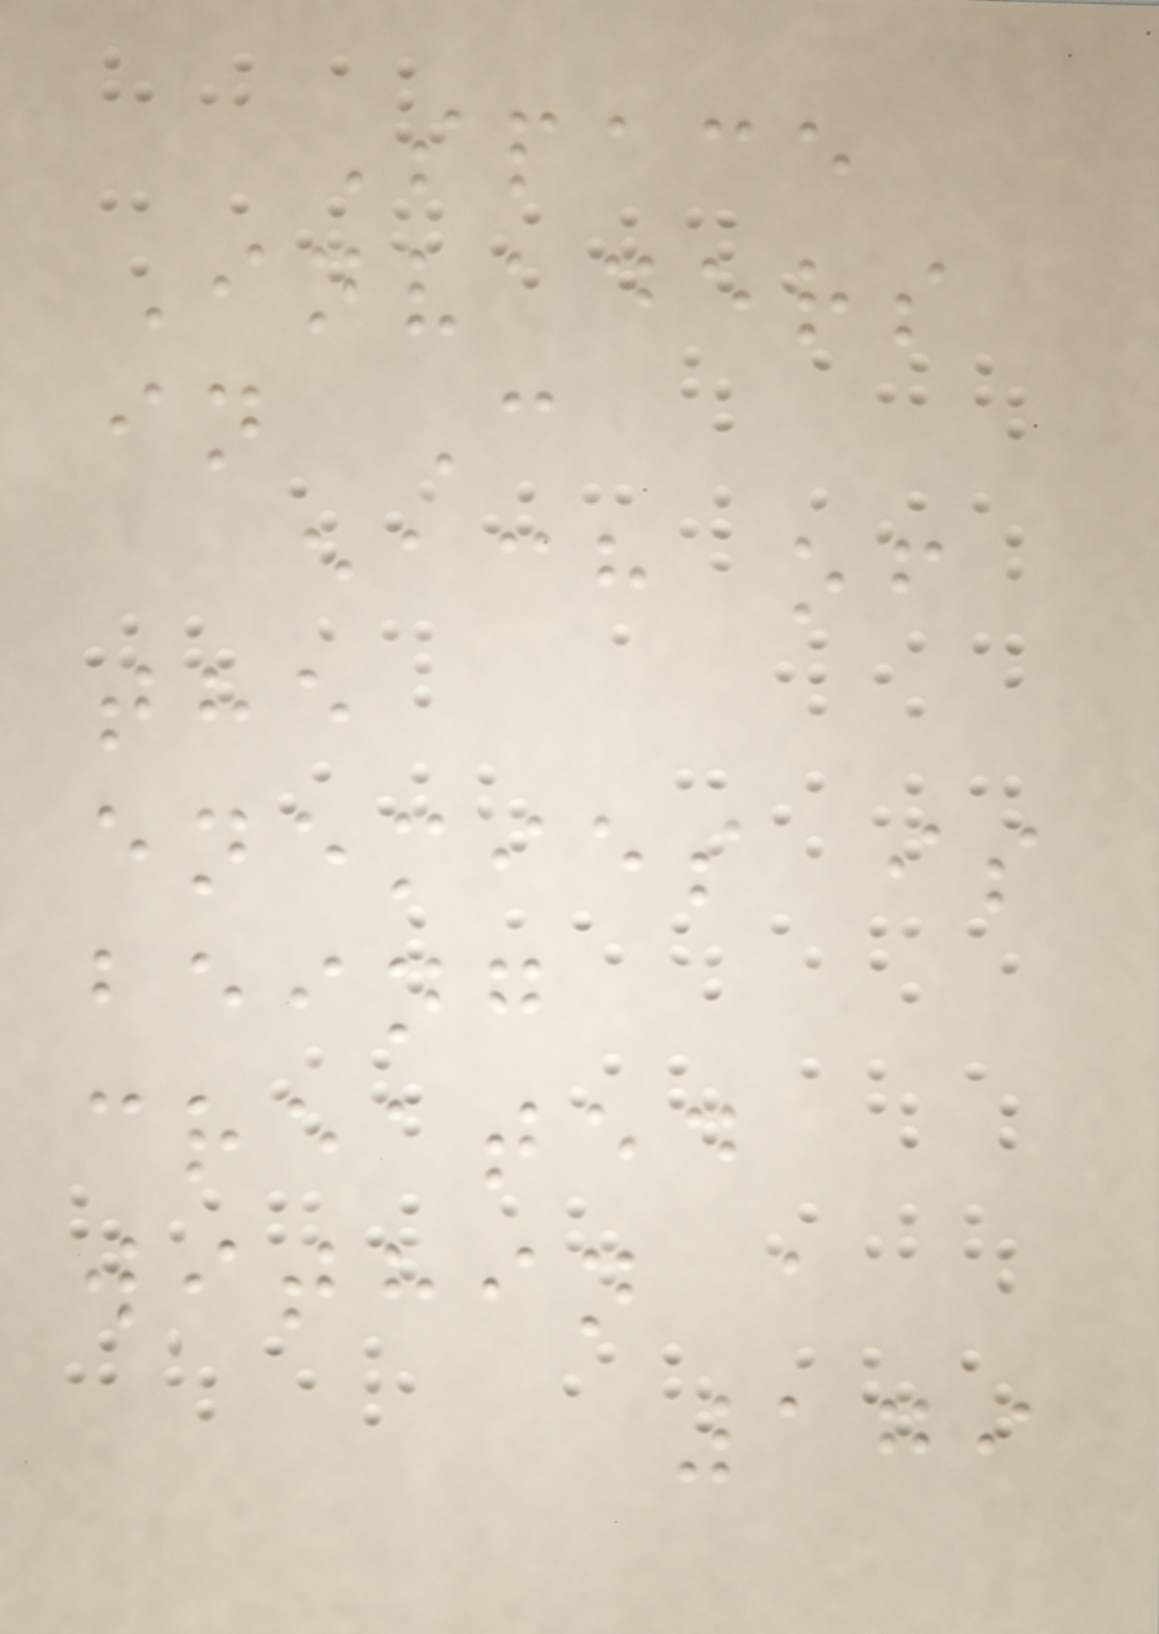Space
Invaders
in C
each of
the
enemies is
being
created
within a
179
